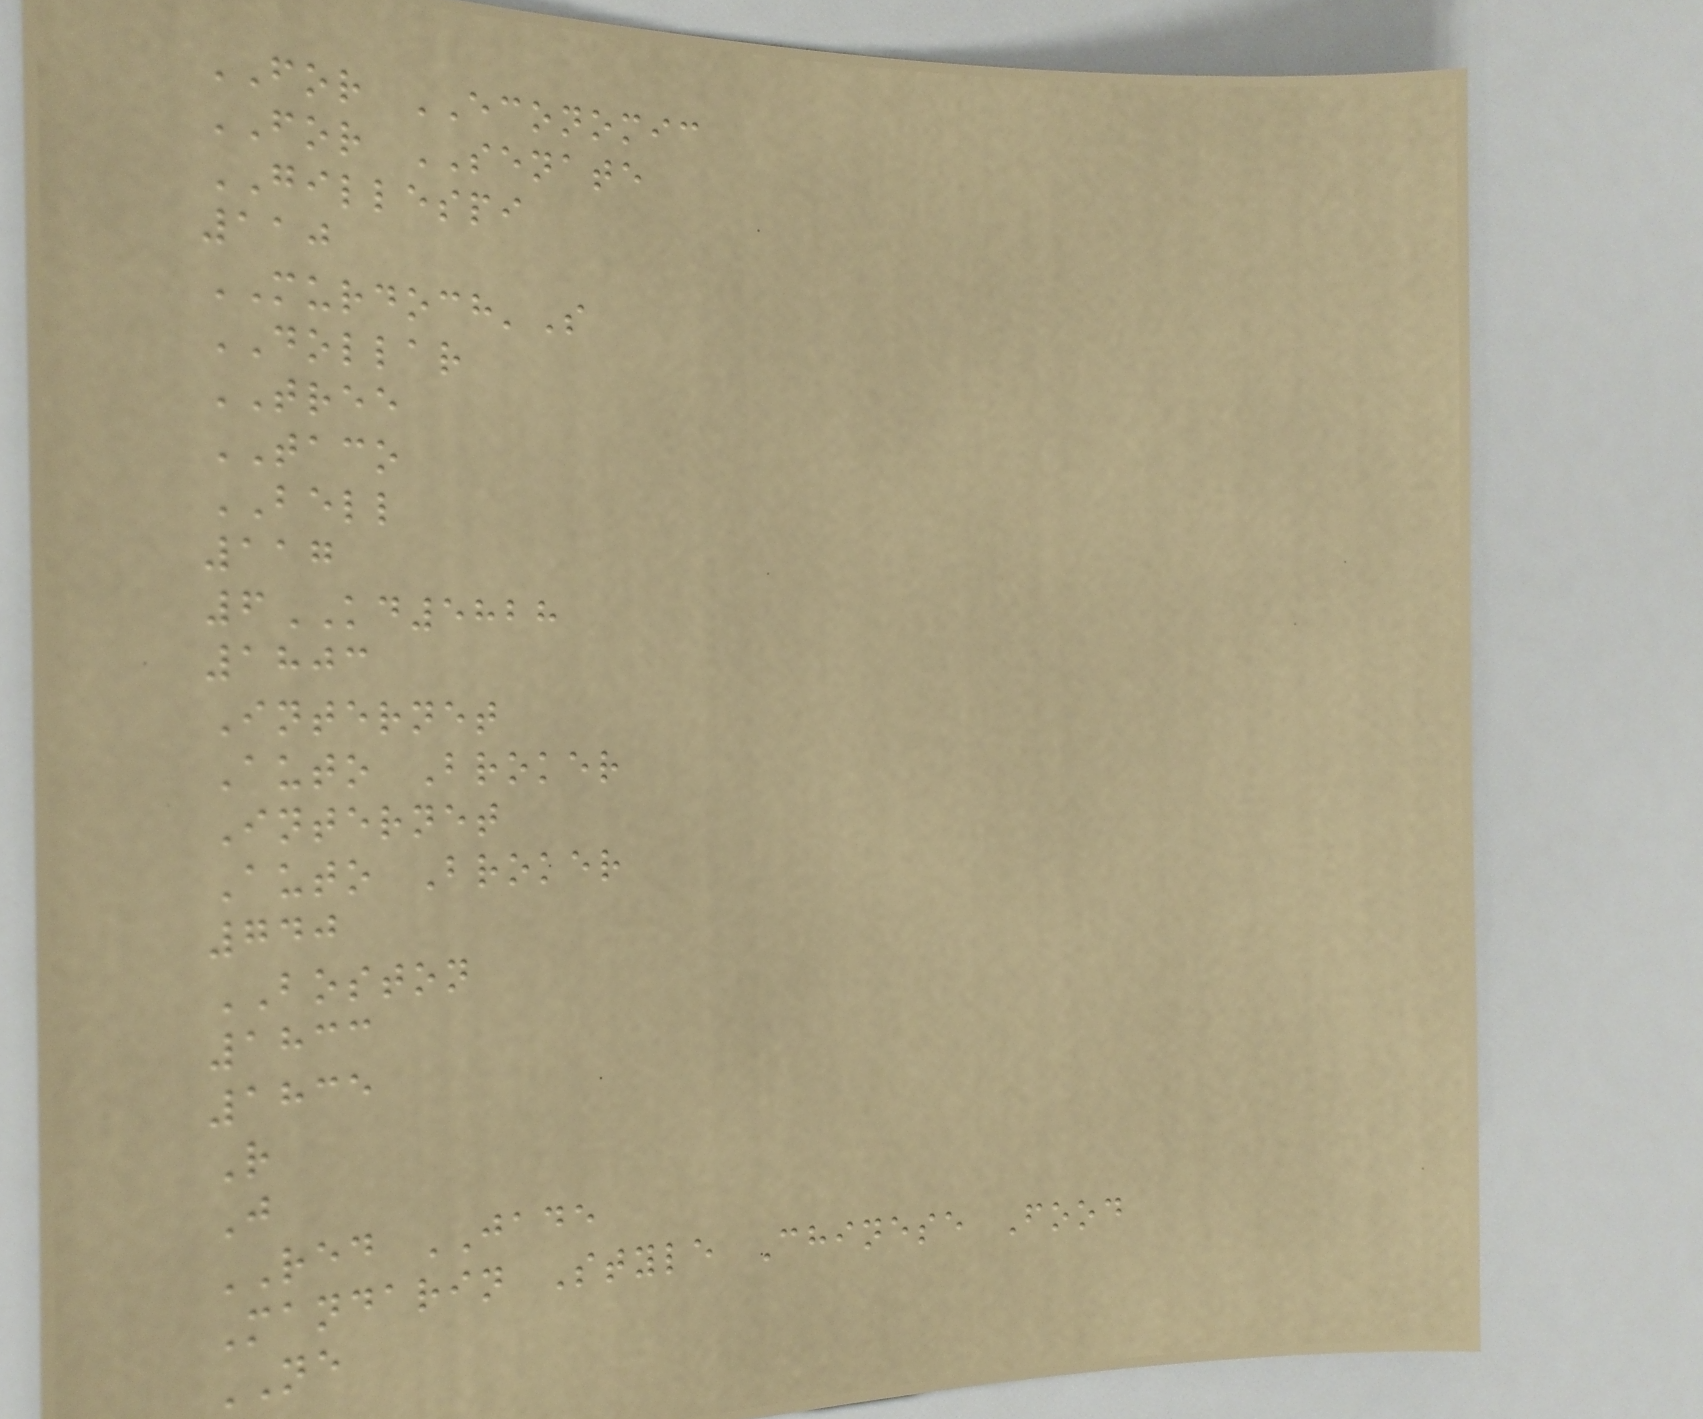FOR ECONOMIC
FOR SENATE
GILLESPI
110
MURDOCH'S
DOLLAR
TREE
TACO
BELL
117
6KD5828
1803
Internet
Auto Broker
Internet
Auto Broker
740
BOSTON
1833
1835
R
J
RED JADE
Mandarin Style Chinese Food
NE
